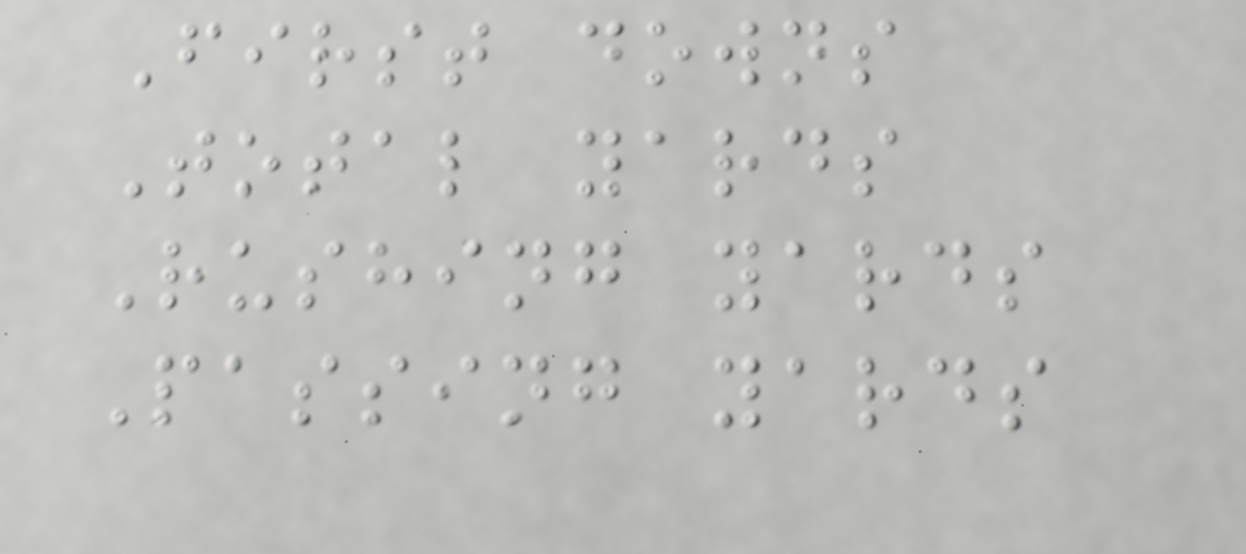First downs
Total yards
Rushing yards
Passing yards
